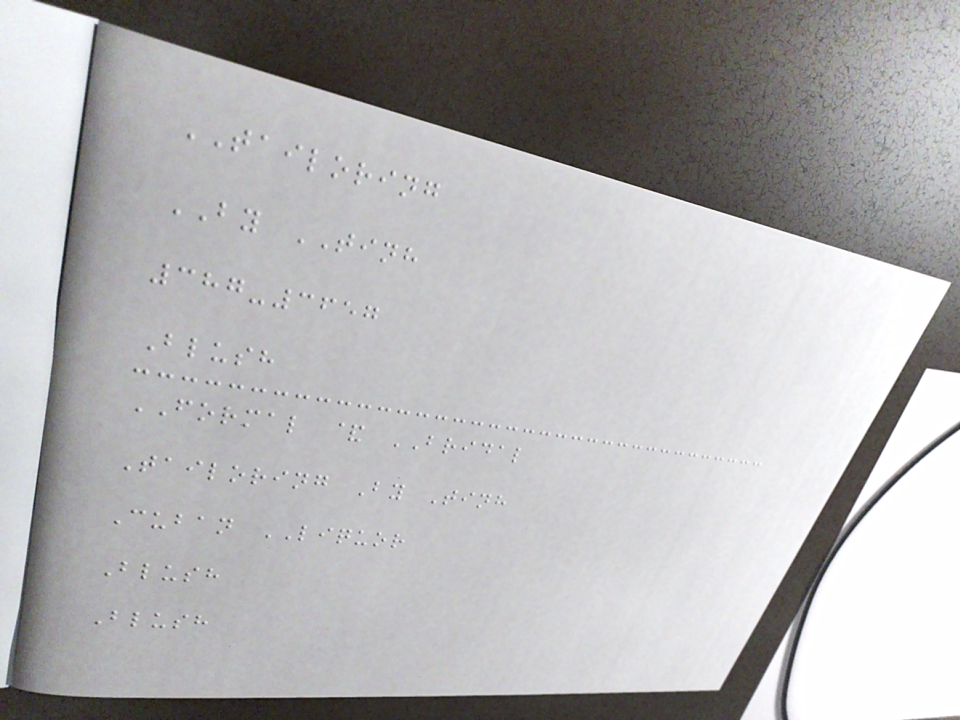TAILORING
BY TINH
387-3657
Blush
FORMAL & BRIDAL
Tailoring By Tinh
Cuban LIQUOR
Blush
Blush
